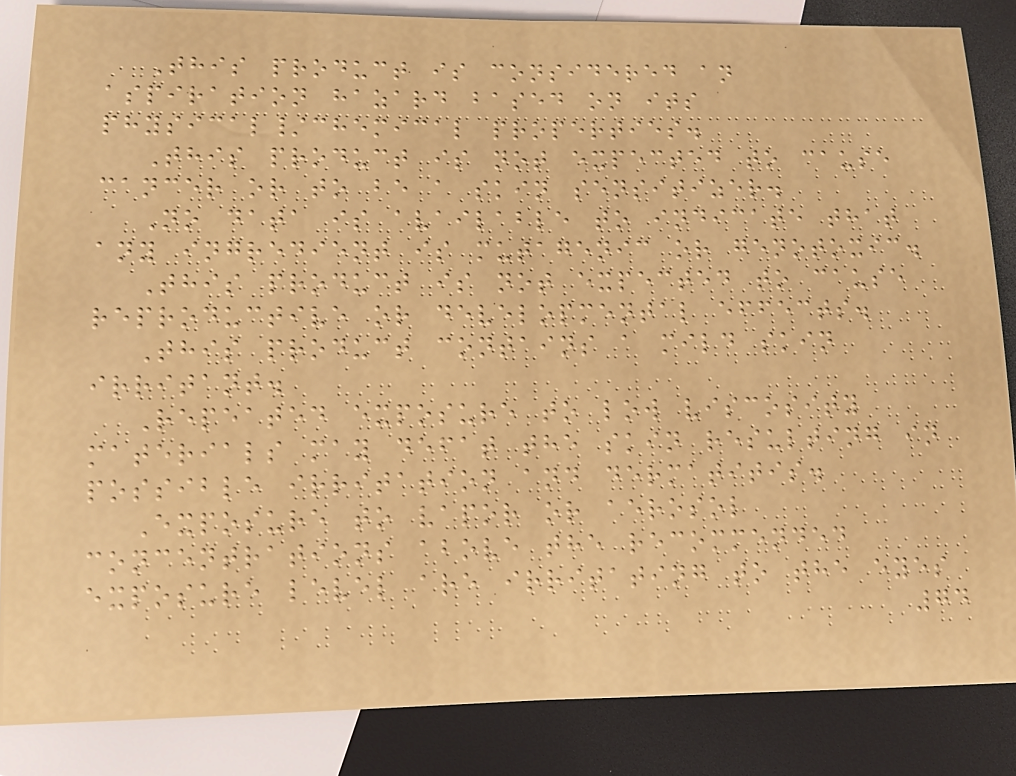This product is considered an
aspiration hazard based on its
physical/chemical properties.
This product is not expected to cause
cancer or to be a skin sensitizer.
No data is available to indicate that
any ingredient is mutagenic or genotoxic.
This product is not expected to cause
reproductive or developmental effects.
This product contains a mild skin
irritant.
Repeated exposure to low viscosity
materials may defat the skin resulting in
possible irritation and dermatitis.
Exposure to vapor or aerosol
concentrations above the recommended
exposure level are irritating to the eyes
74
